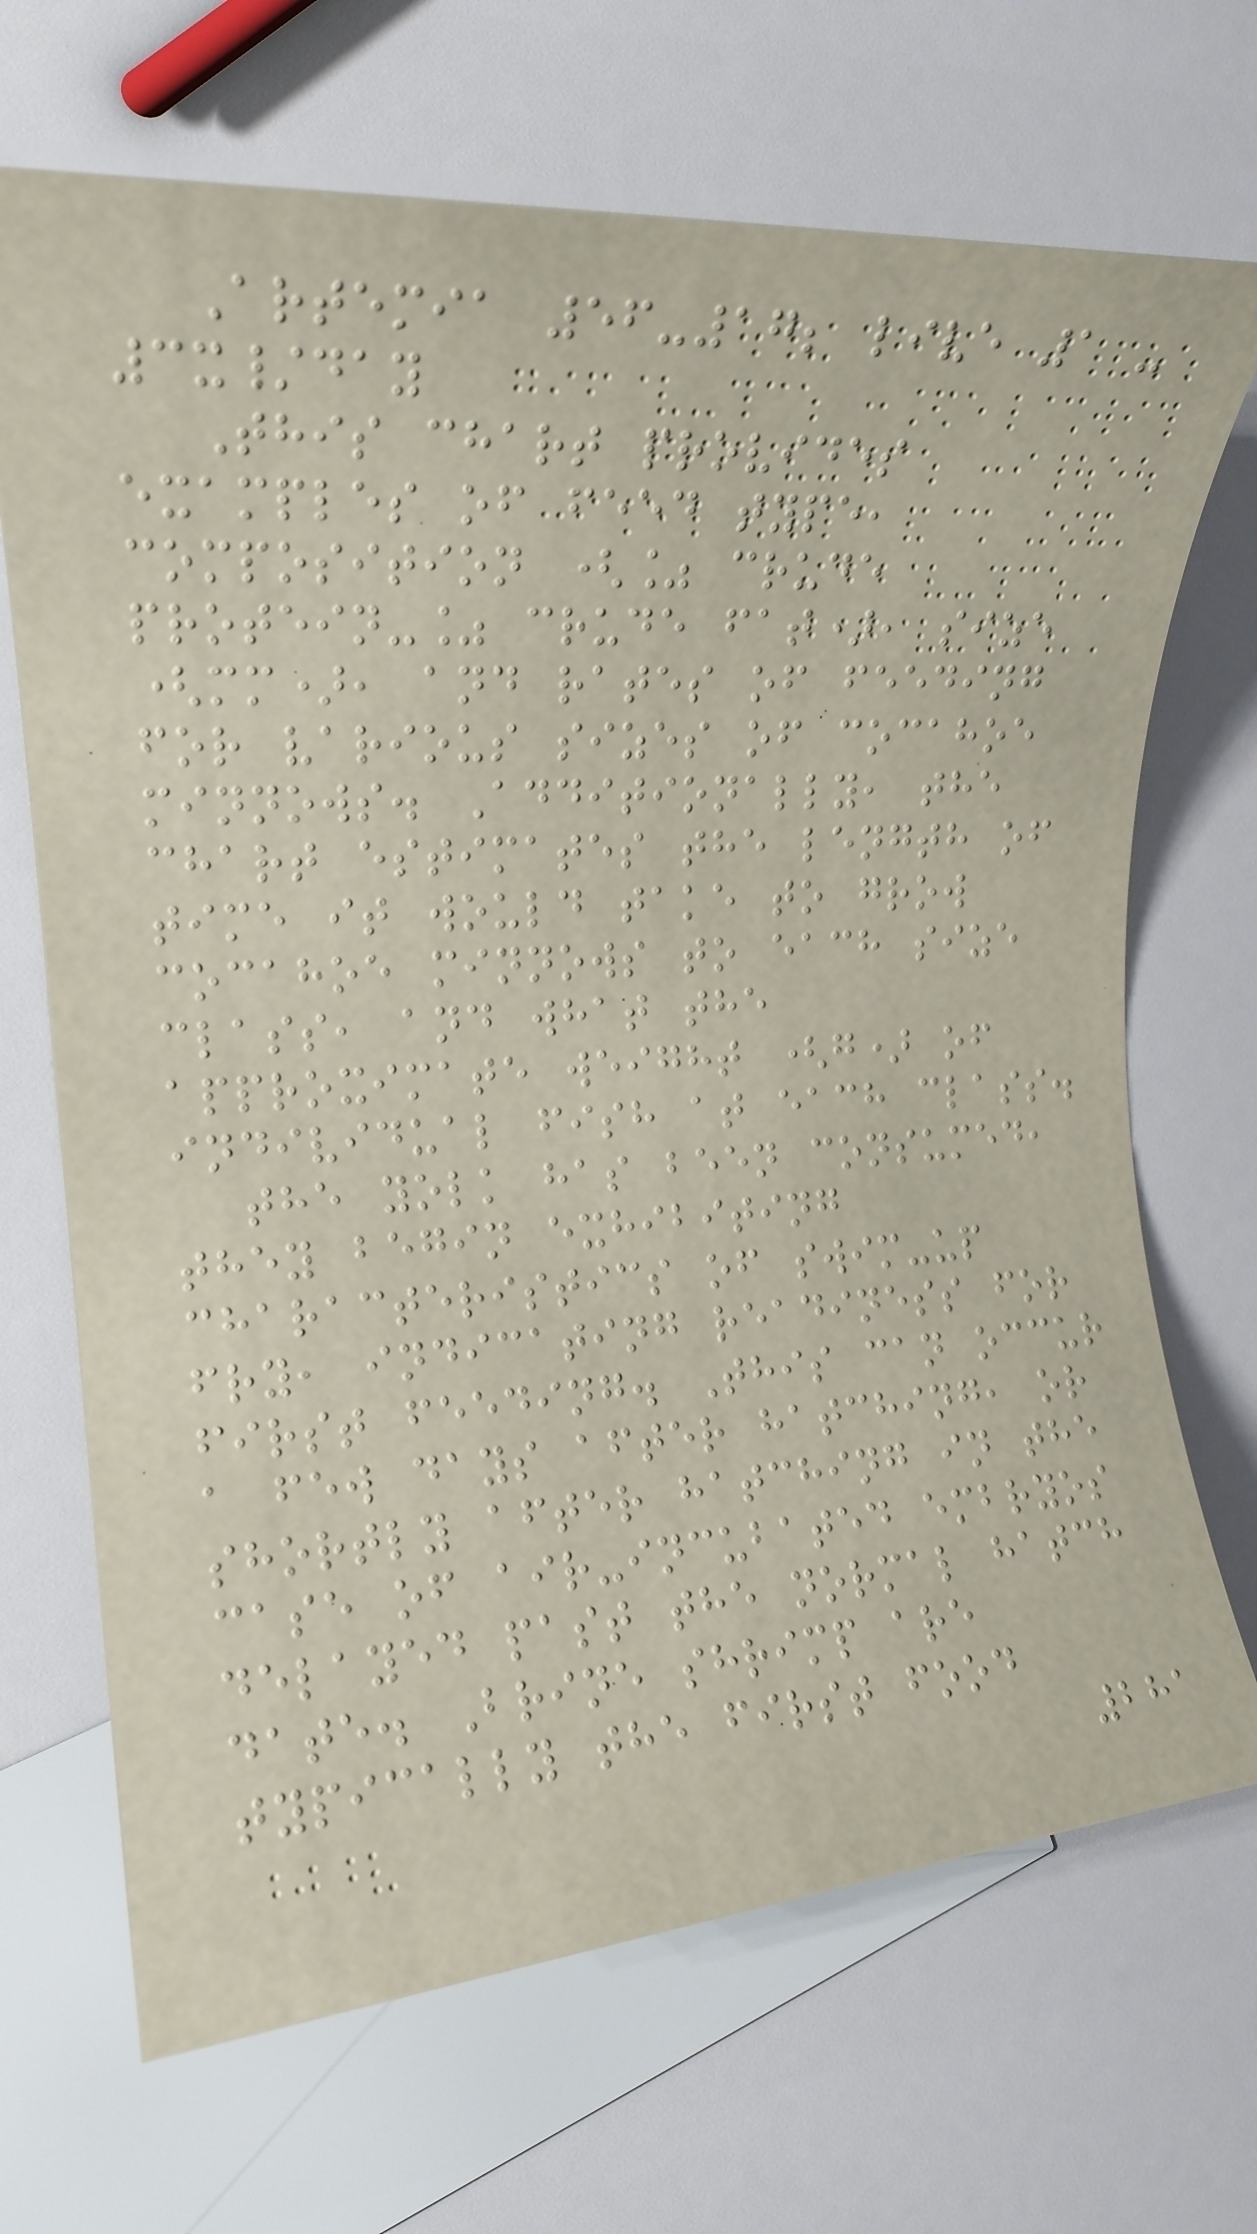Artemia 56-17; live 1 -
3x/day
This chart provides
examples of feed type,
composition (% crude
protein-% crude fat), size
(mm), and rates of feeding
for various sizes of cocahoe
minnows. Additionally, the
chart estimates the length of
time it would take to grow
cocahoe minnows to each size
class, and what the
approximate weight (g) of
individual fish at each class.
the yolk has been consumed,
they begin exhibiting
characteristics of swim-up
fry, indicating readiness for
first feeding. This can occur
a few days after hatching, or
shortly after hatching in the
case of air-incubated embryos
delayed past the normal hatch
date. Brine shrimp are
typically the first food
281
